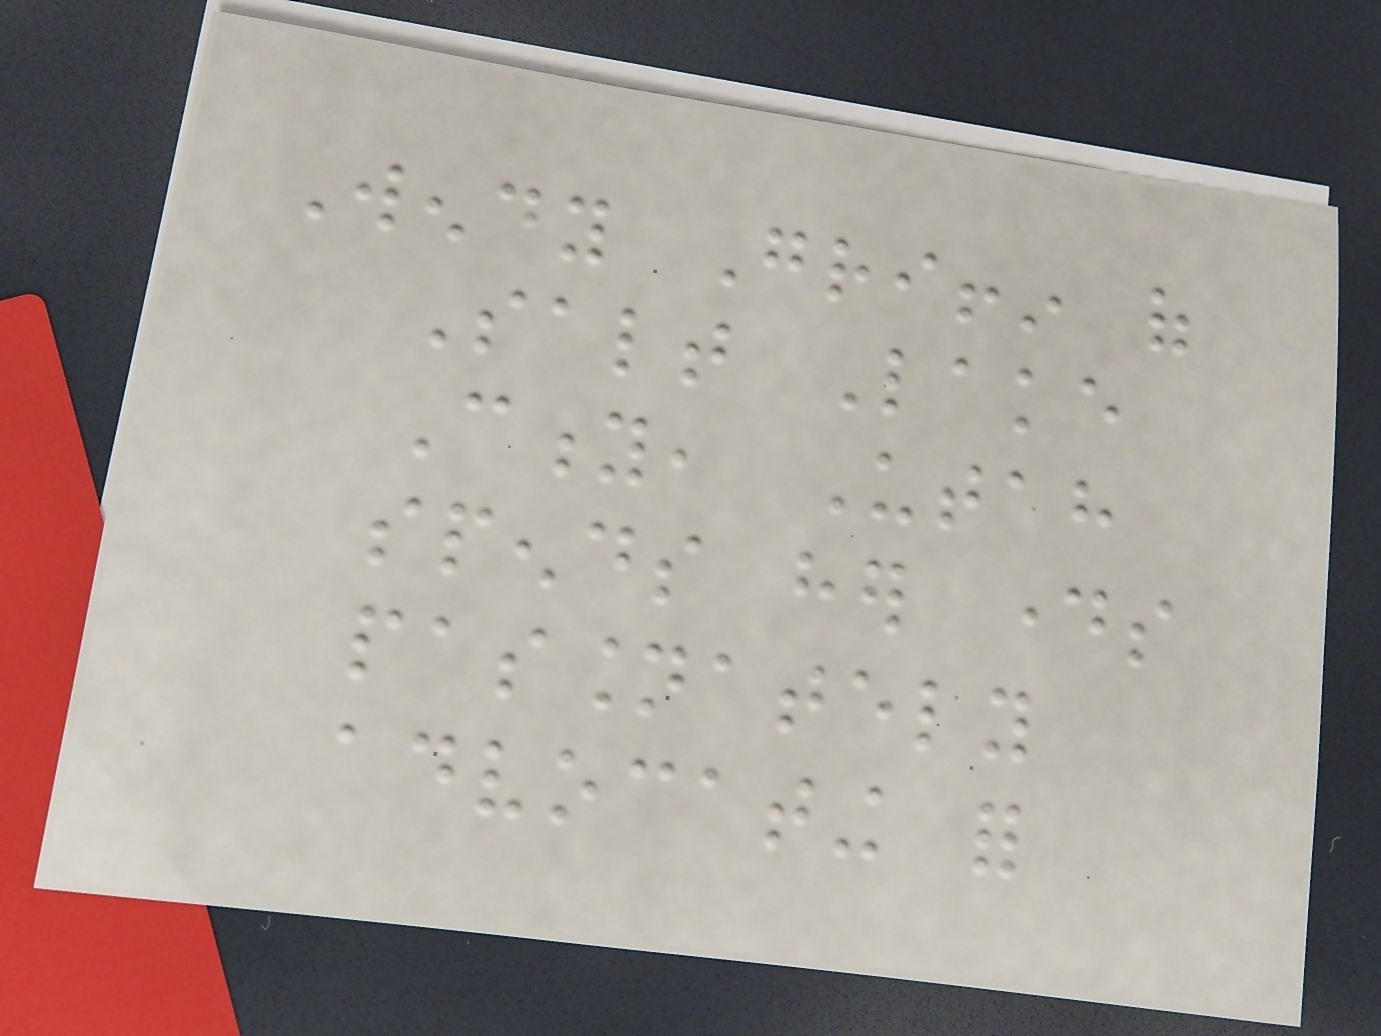Wendy Griffin of
Salt Lake
City, Utah
spends her days
passionately
advocating for
